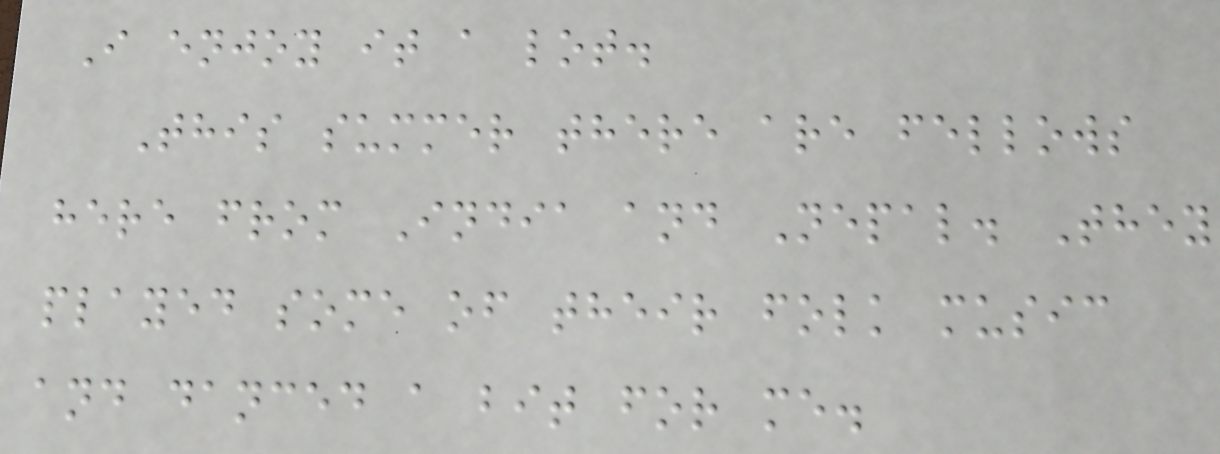I enjoy it a lot.
This summer there are fellows
here from India and Nepal. They
played some of their folk music
and danced a bit for me.
